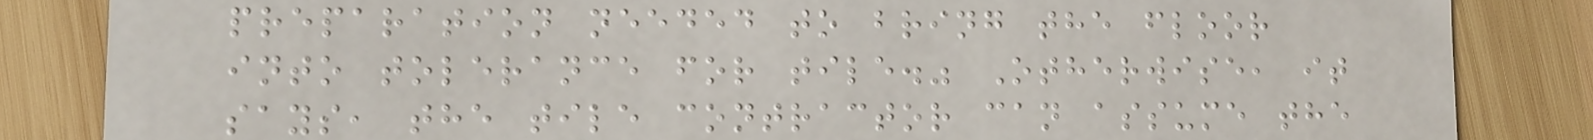preparation needed to bring the floor
into tolerance for tile." Otherwise, it
says, the tile contractor can assume the
